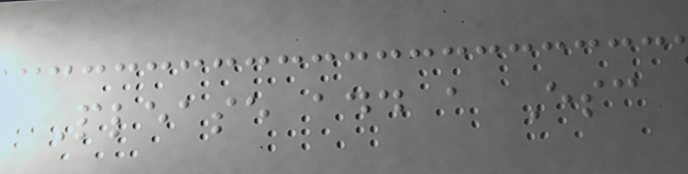Please add a Esc
